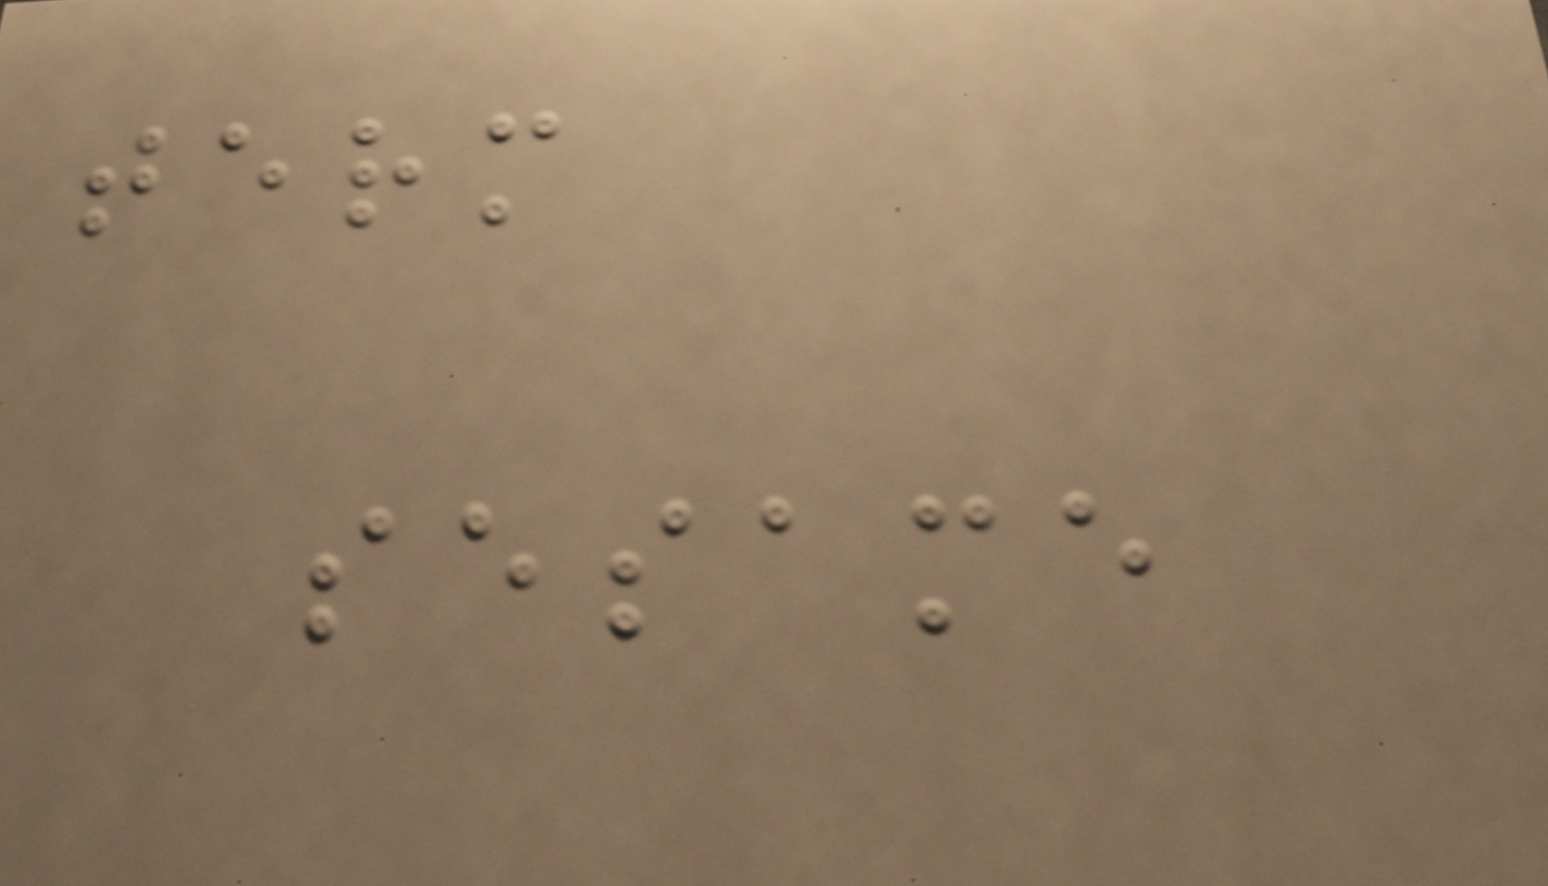term
sesame
